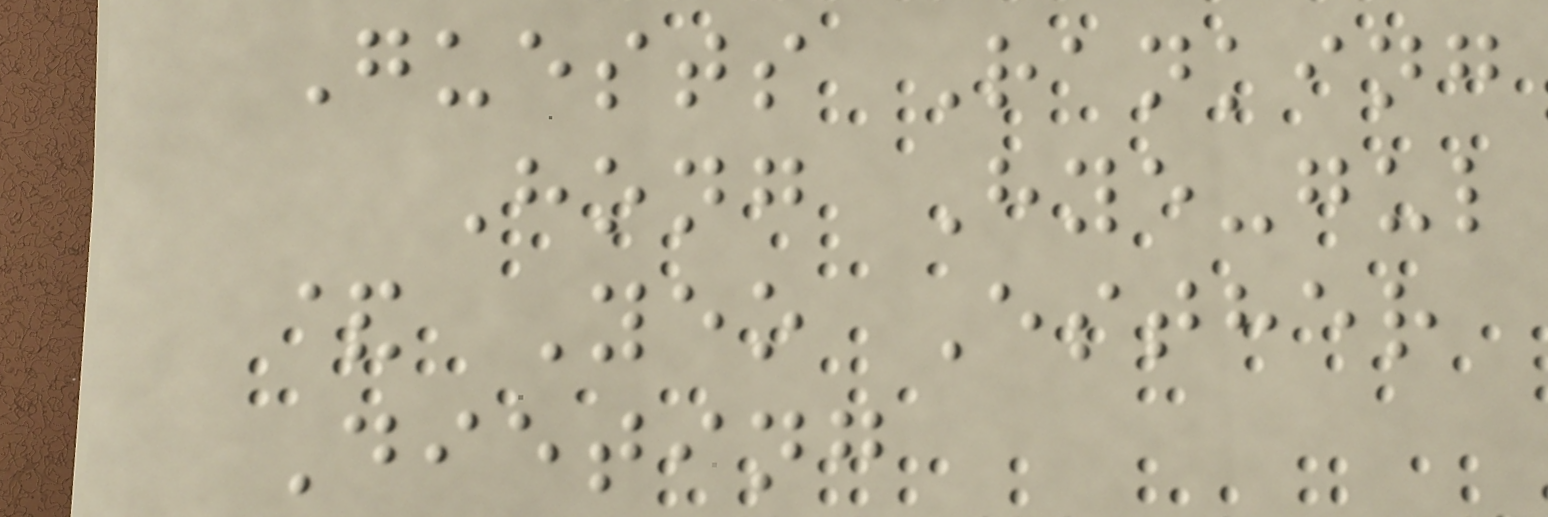Guests Ranking
Hong Hye-gul
& Yeo Esther
Dieting
